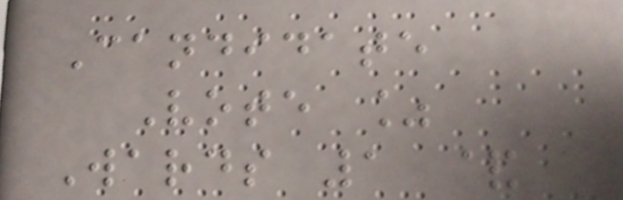Candidate
Vote %
Wards 1 &
